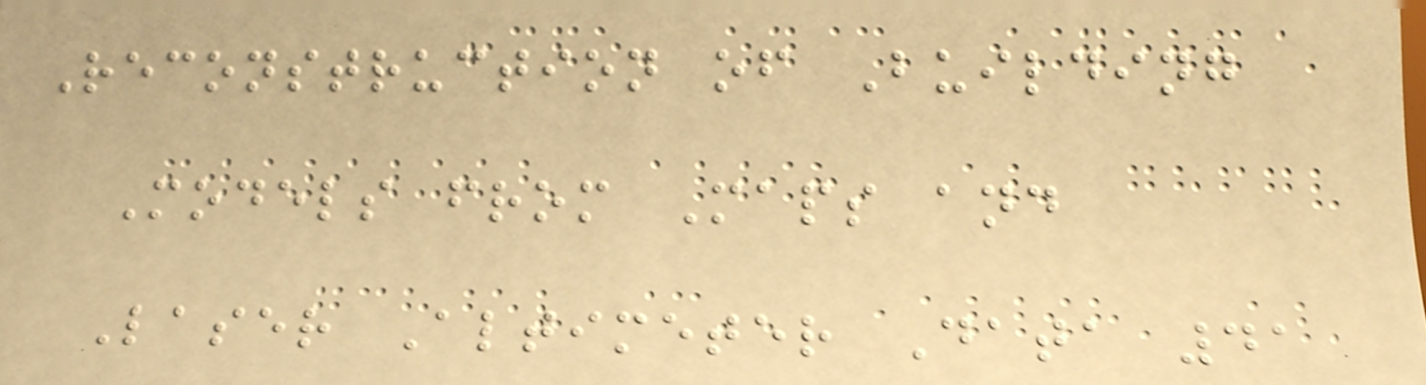Reconstruction of Building
Models from Maps and
Laser Altimeter Data 41
